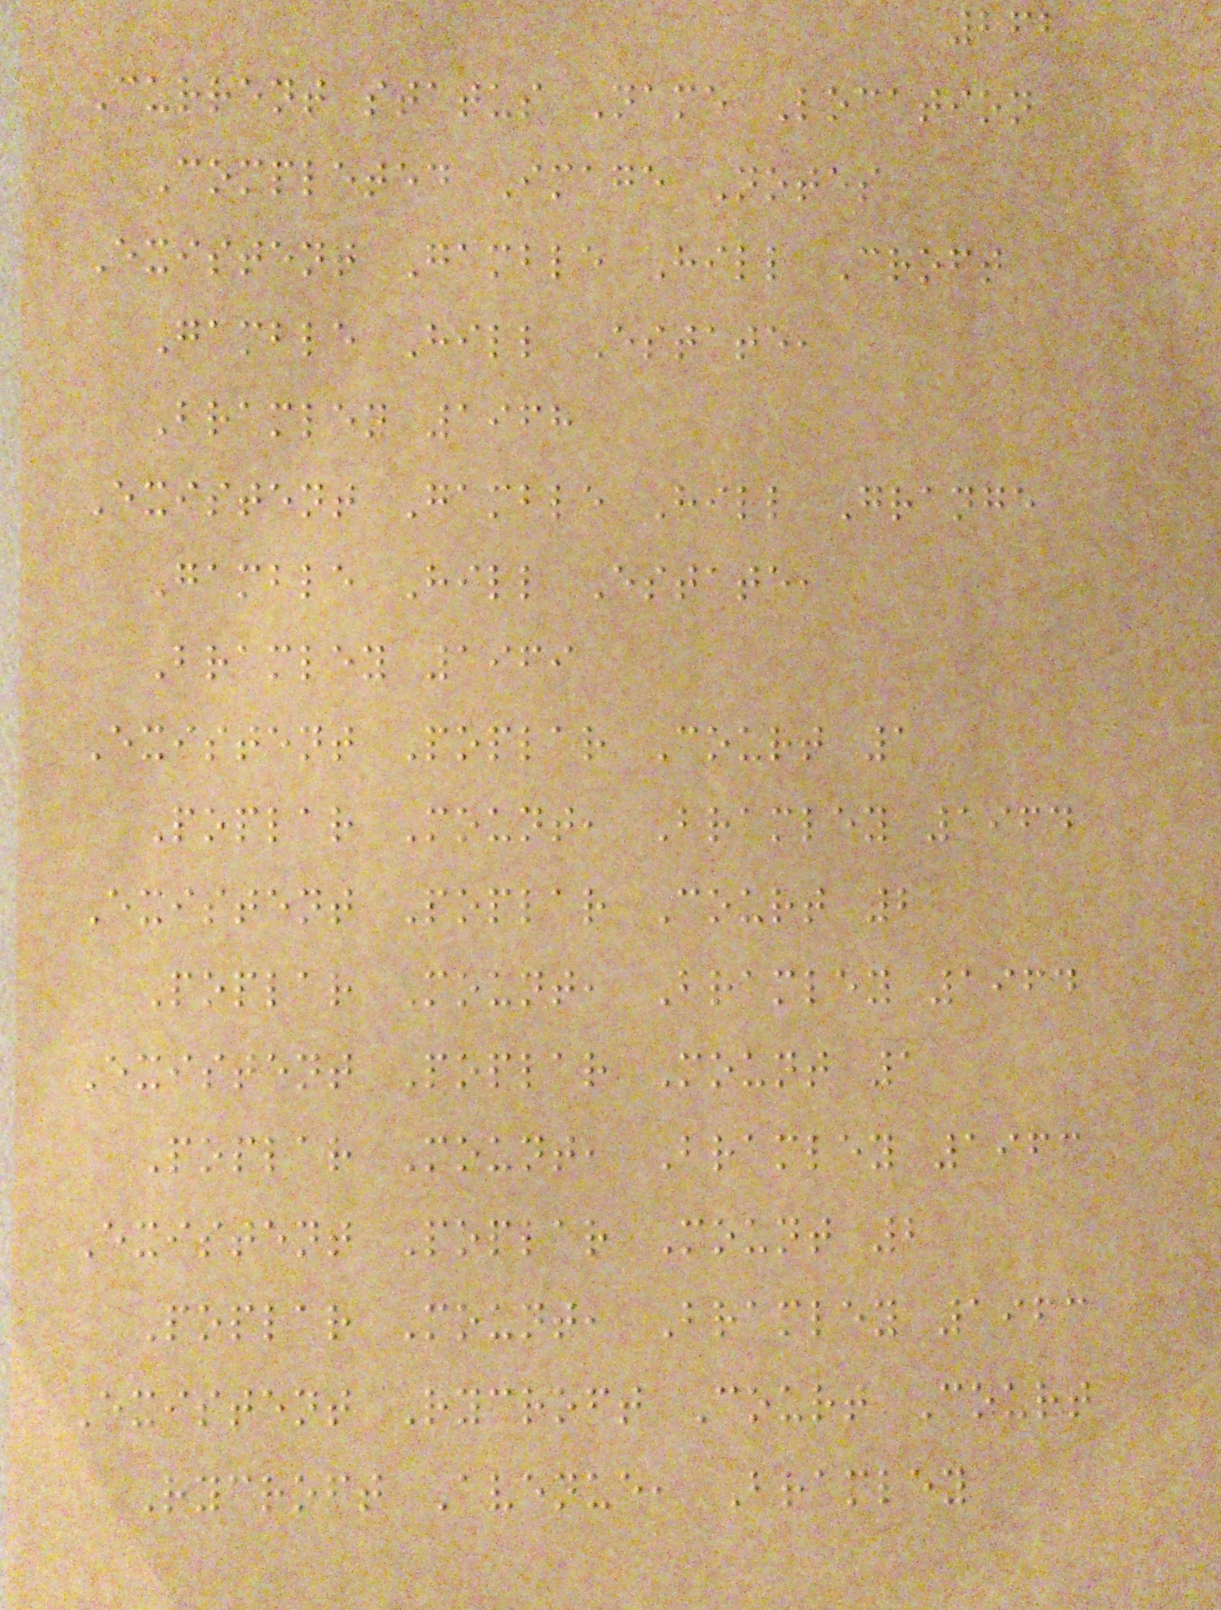262
Current status Name Location
Completed Image Notes
Existent Gamble Hill Croft
Gamble Hill Estate,
Bramley 1968
Existent Gamble Hill Grange
Gamble Hill Estate,
Bramley 1969
Existent Poplar Court 1
Poplar Mount, Bramley 1964
Existent Poplar Court 2
Poplar Mount, Bramley 1964
Existent Poplar Mount 1
Poplar Mount, Bramley 1963
Existent Poplar Mount 2
Poplar Mount, Bramley 1963
Existent Rycroft Court Court
Rycroft Avenue, Bramley
